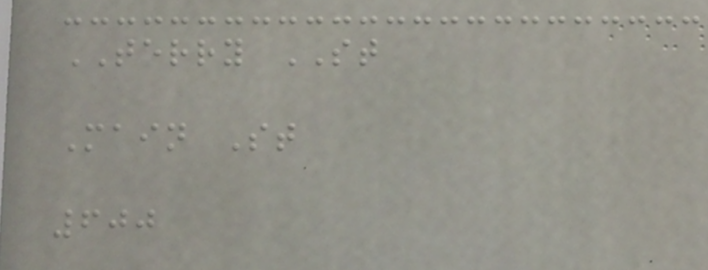TERRY ST
Main St
600
